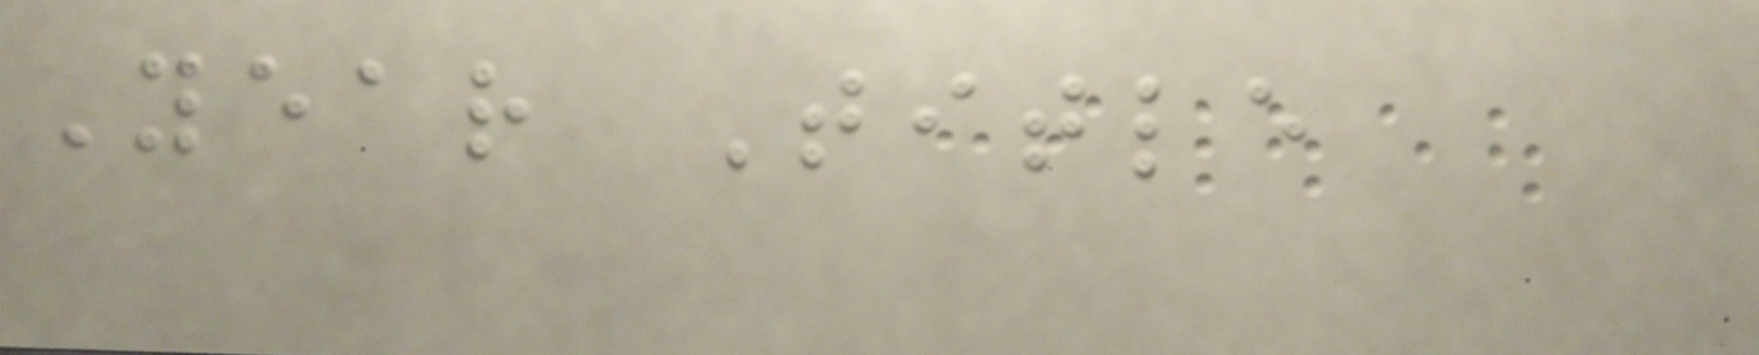Year Title
